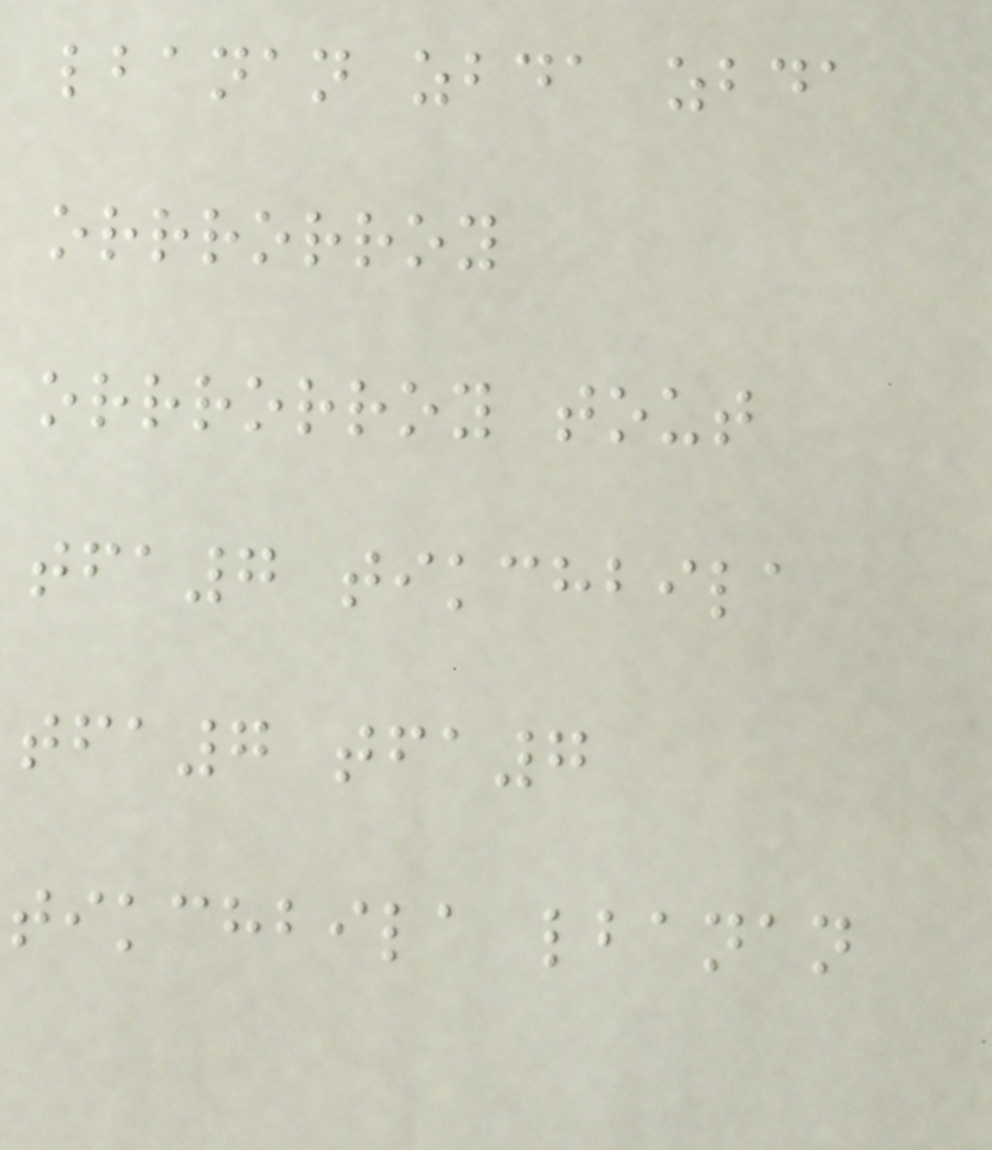lbanan zbda zbda
orrrorroy
orrrorroy tout
tfa7 tikchbila
tfa7 tfa7
tikchbila lbanan
